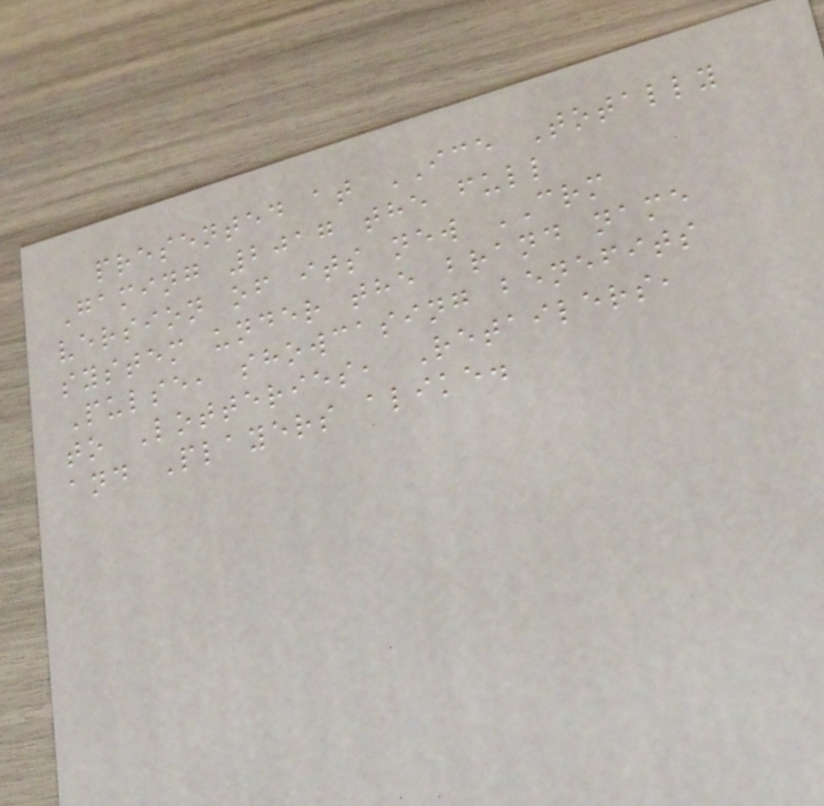presented at ICE Totally
Gaming 2017 the full
version of its new CRM
system under the brand name
Pulse, showcasing benefits
to Lotteries, Retailers,
and Players alike.
